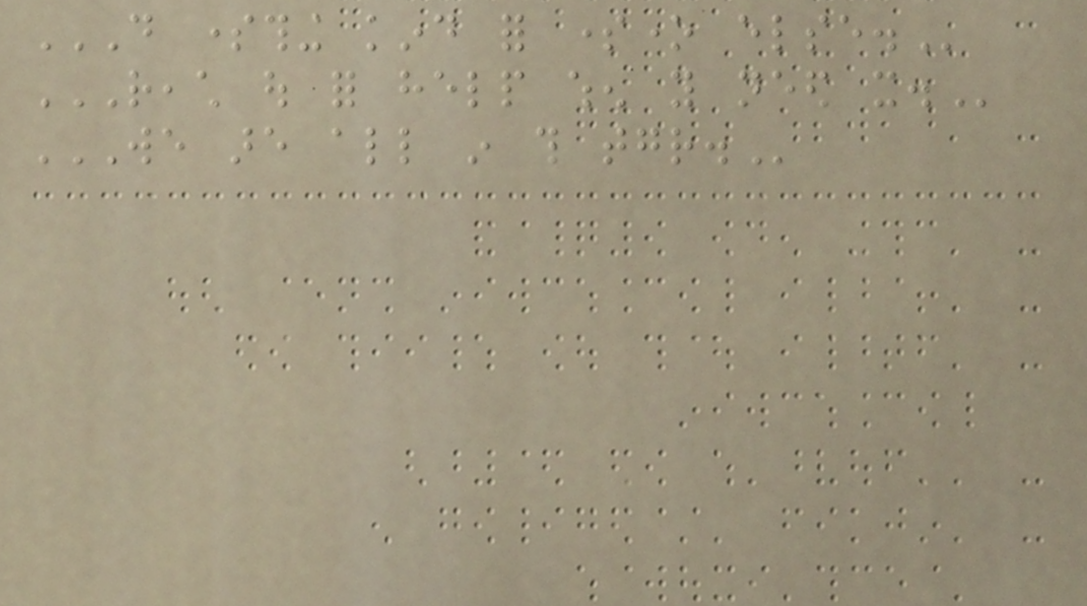DO SOMETHING KIND FOR SOMEONE ELSE.
REACH OUT FOR HELP WHEN YOU NEED IT.
WE ARE ALL IN THIS TOGETHER.
